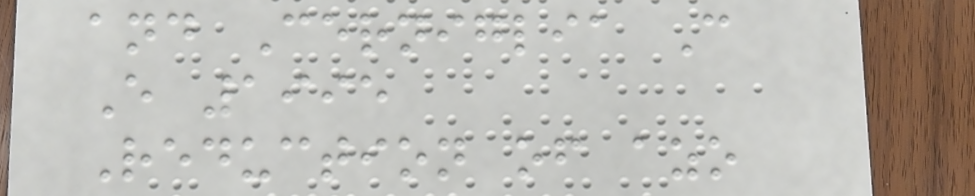and Cerniglia C
E 1995
Reduction of azo
